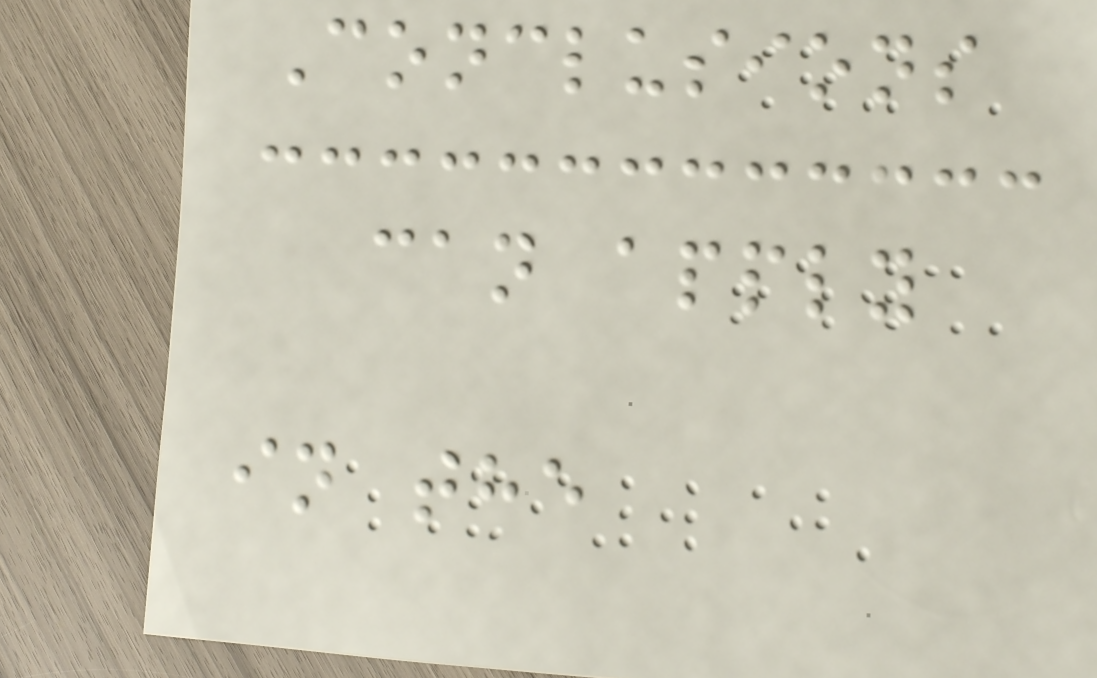Conclusions
can apply
in the
